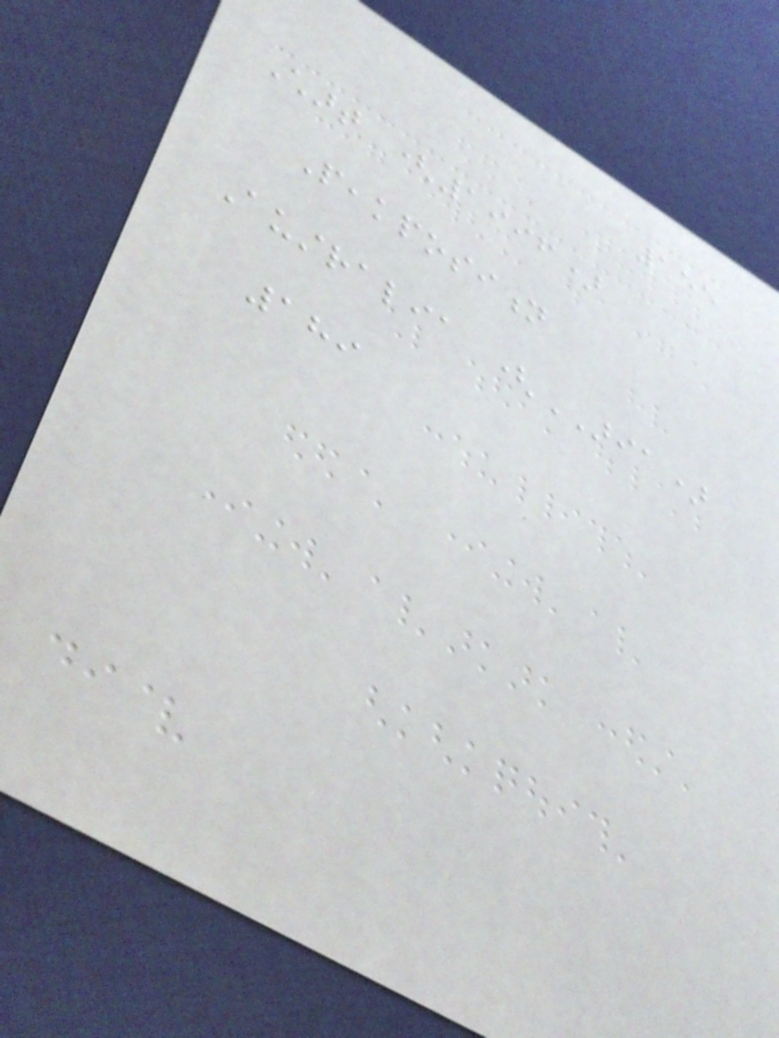155
Chart (1996)
Peakposition
Australia (ARIA)
189
